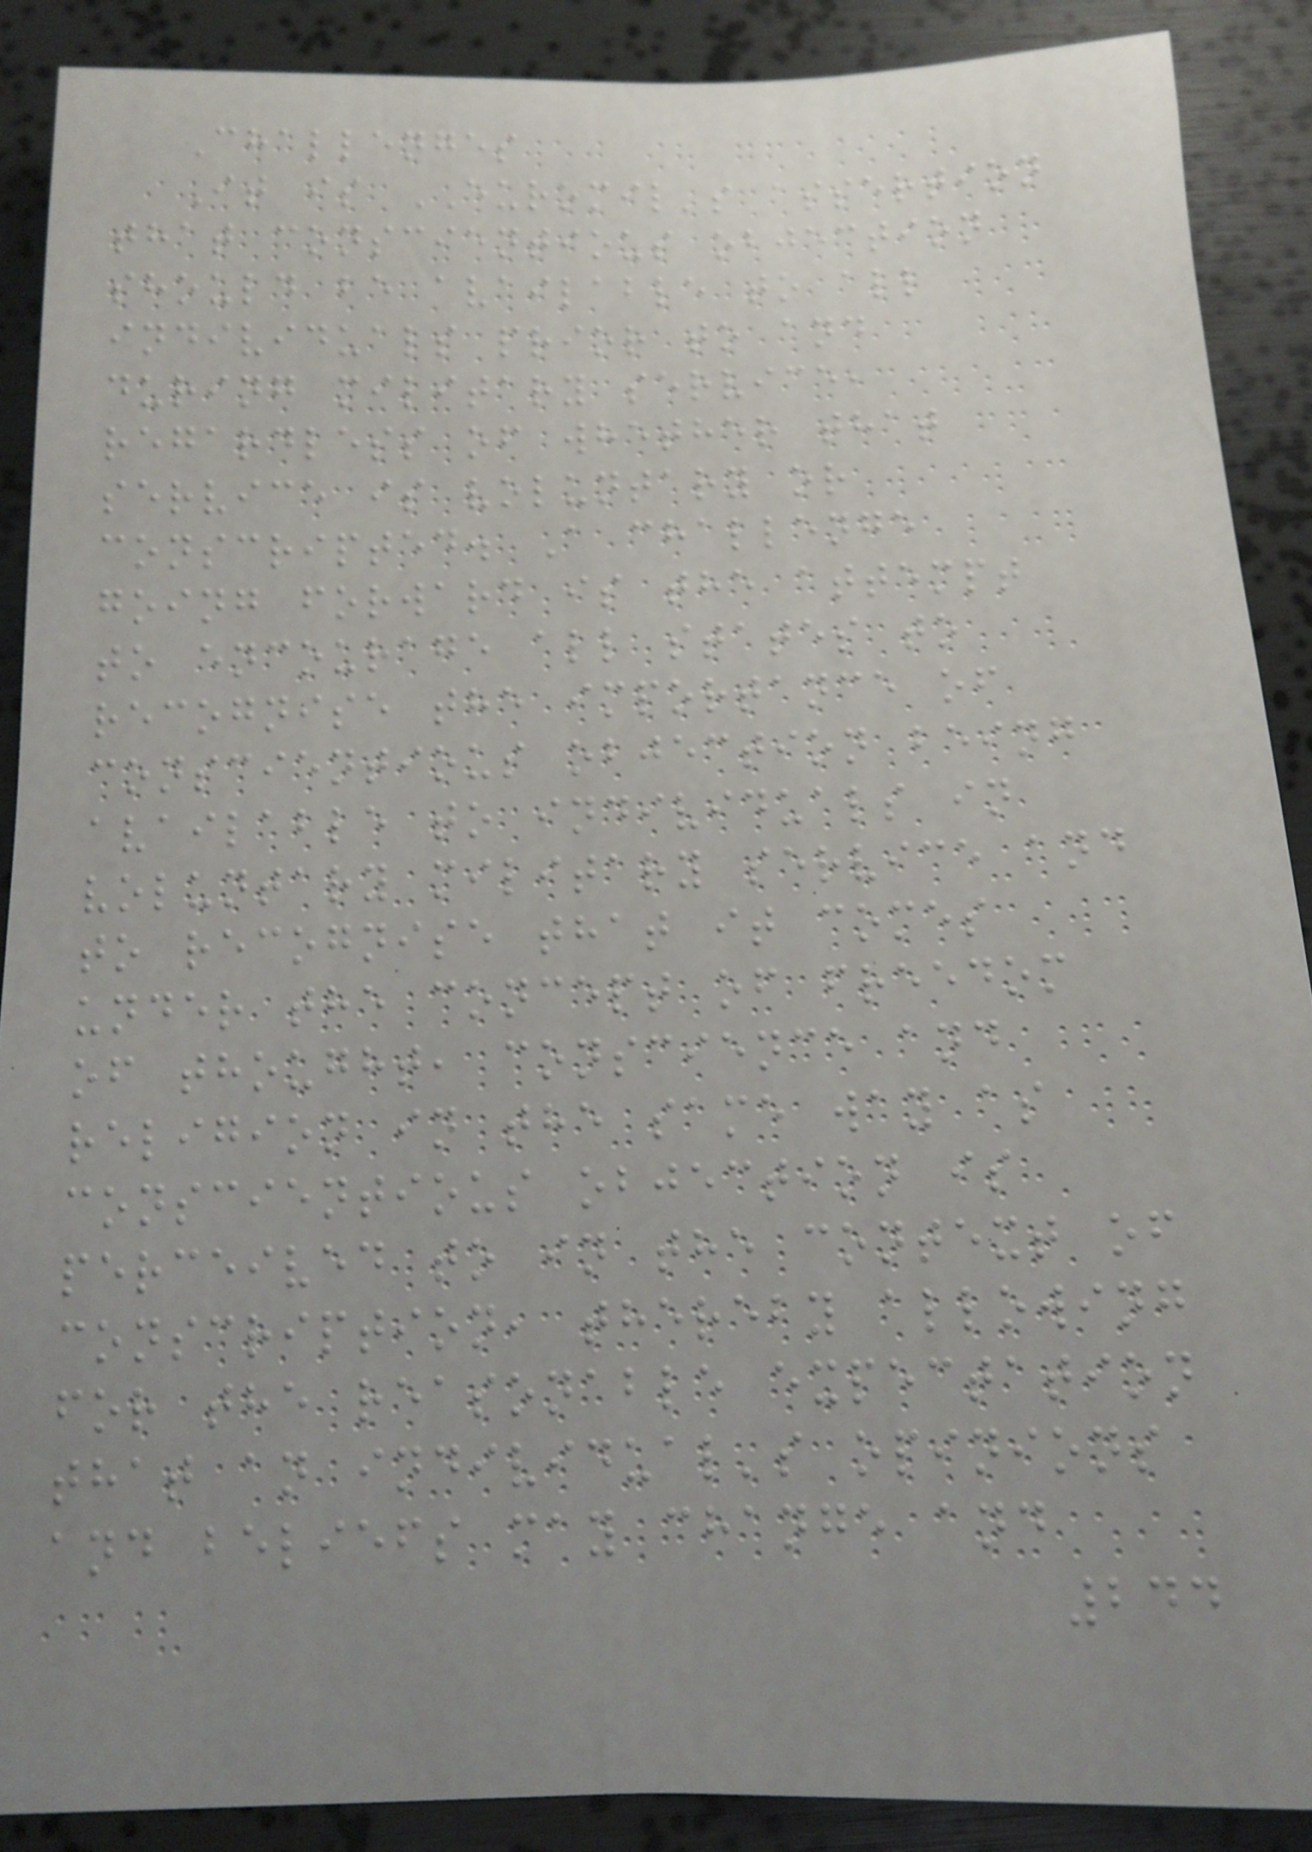Challenges
It is EUROMIL's assertion
that conscientious objection
should be available to all
individuals prior to and
during military service,
regardless of whether that
service is voluntary or
conscripted. A challenge
going forward is the attempt
to encourage all states to
recognise the importance of
conscientious objection being
available to individuals in
voluntary military service and
to recognise that it comes
under the concept of freedom
of thought, conscience and
religion in the same way as
conscientious objection is
perceived to in the context of
conscription, thereby allowing
for the reasonable expectation
that an individual's opinions
and beliefs may change and
244
